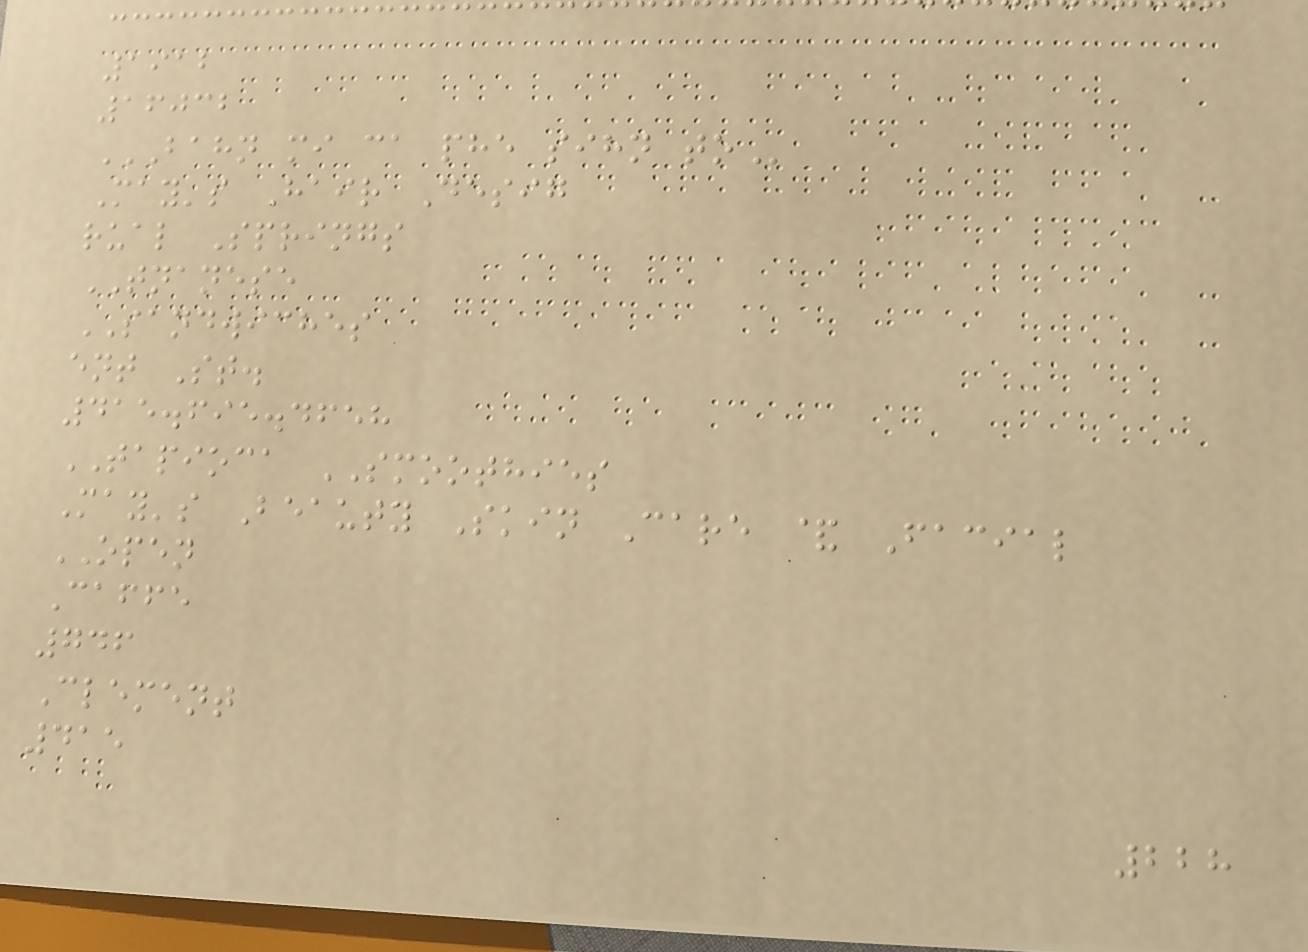1912
16032
BAHN MI CA PHE SIHN TO
May's Hair Desig
rual Springs
TNANESE
SANDWICHES
ent St.
415.695.4658
TAPIOCA SMOOTHIES
May's Beauty Skin Care & Facial
OPEN
Caffe
746
Clement
415
228
